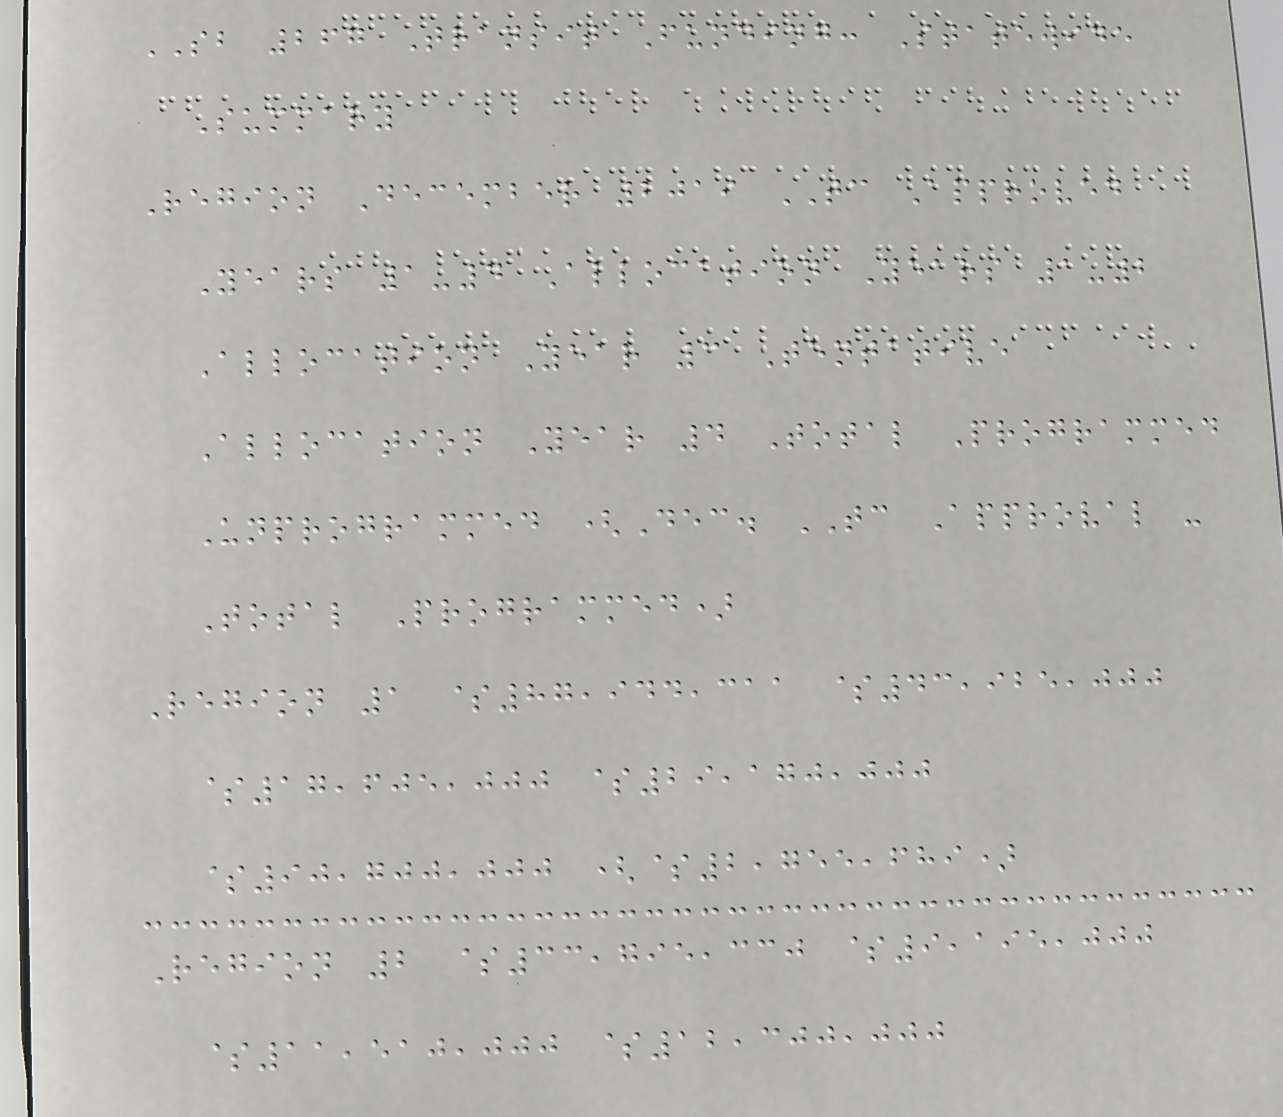SB 267 Transit Funding: Statewide
Summary
Region December 2019 TC Approved
Years 1-4 Allocation Years 1-2
Allocation Year 3 Tentative
Allocation Year 4 Total Programmed
Unprogrammed (Dec. TC Approval -
Total Programmed)
Region 1 $87,944,311 $43,925,000
$17,605,000 $29,170,000
$90,700,000 ($2,755,689)
Region 2 $33,795,330 $9,195,000
$11,510,000 $12,300,000
